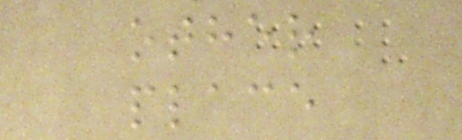other
place
